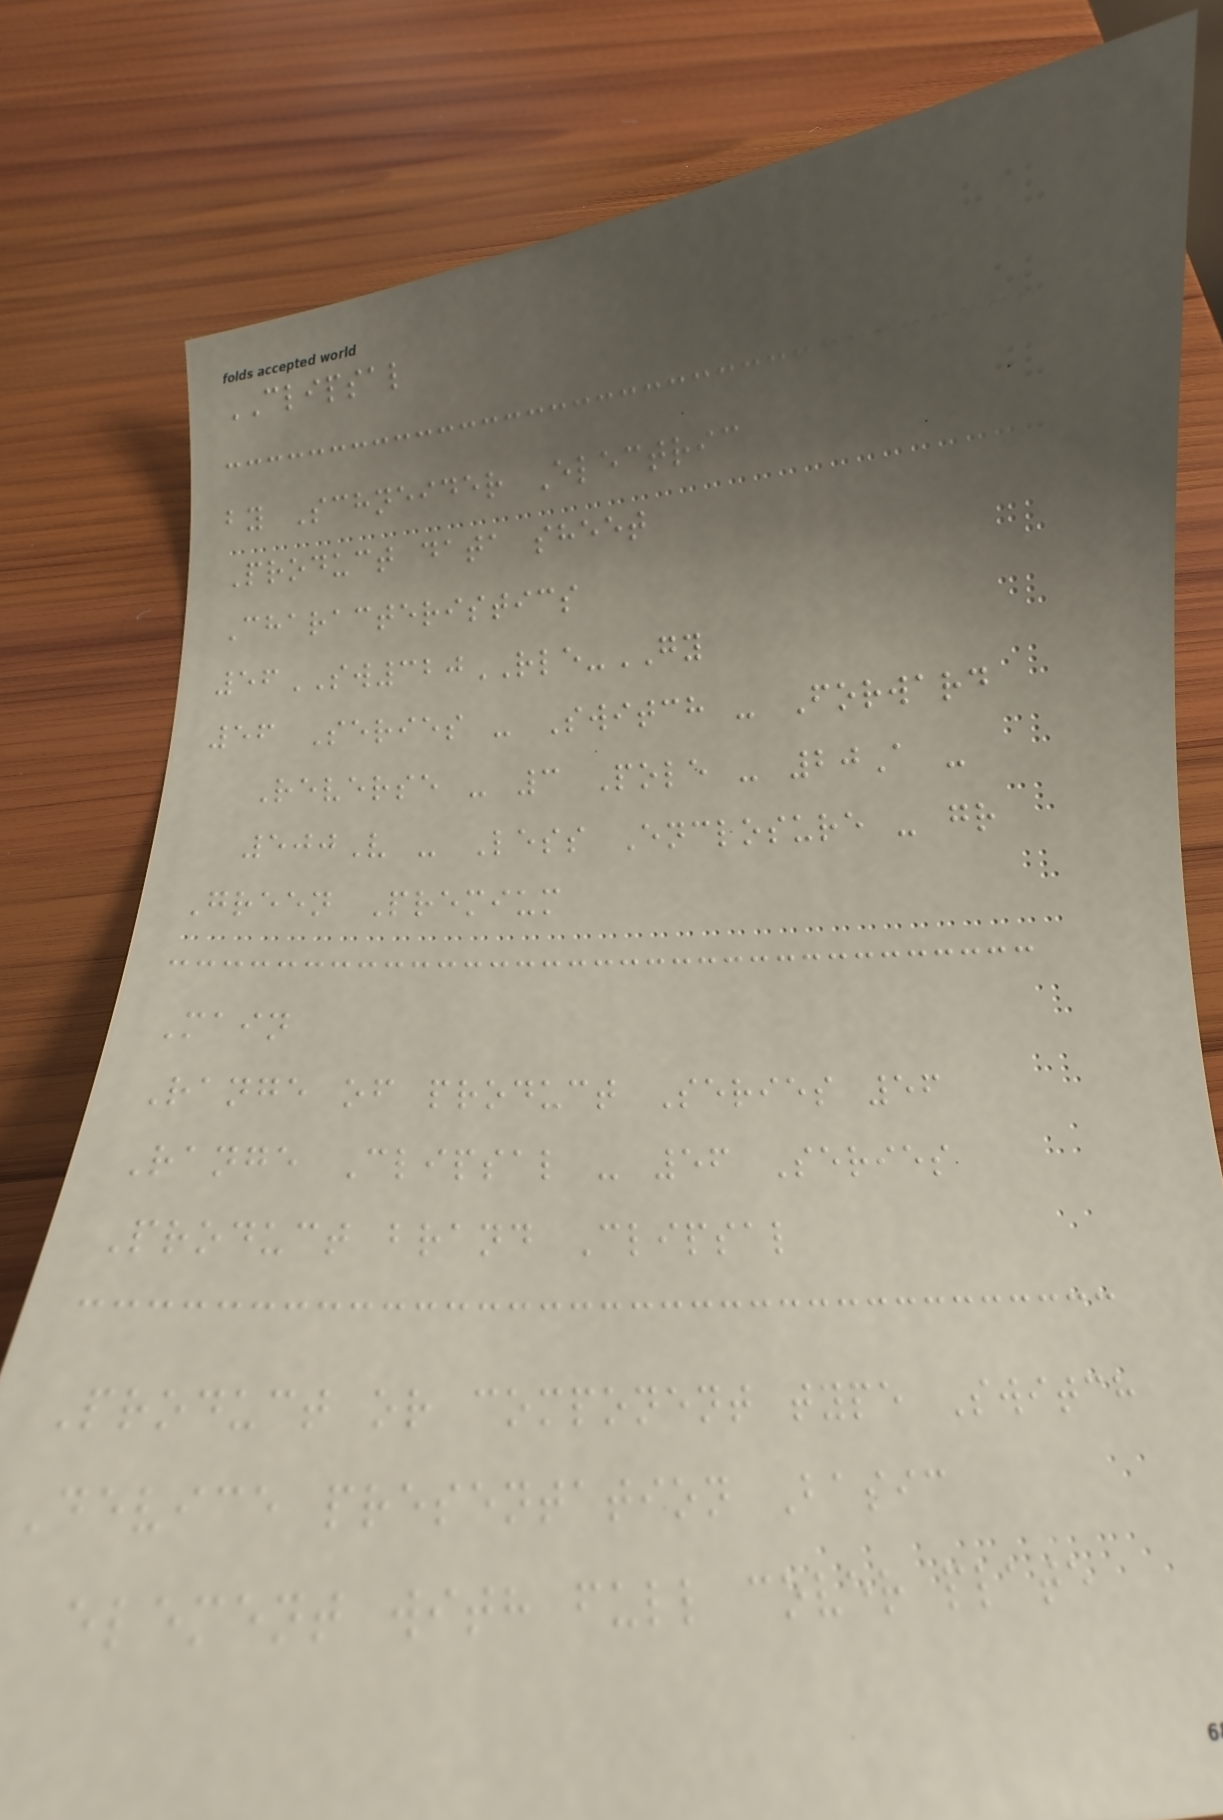CLIPSAL
by Schneider Electric
Product data sheet
Characteristics
56SW320RLE-GY
56 Series - Switch - Forward
Reverse - 3 Pole - 20A -
500V - Less Enclosure - gr
Green Premium
Main
Range of product Series 56
Range Clipsal - 56 Series
Product brand Clipsal
Product or component type Switch
Device presentation Basic
element with full cover plate
